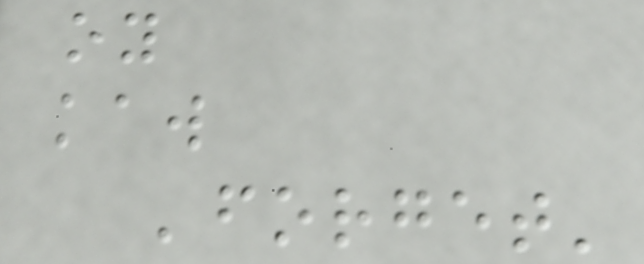oy
kaw
'forget'
